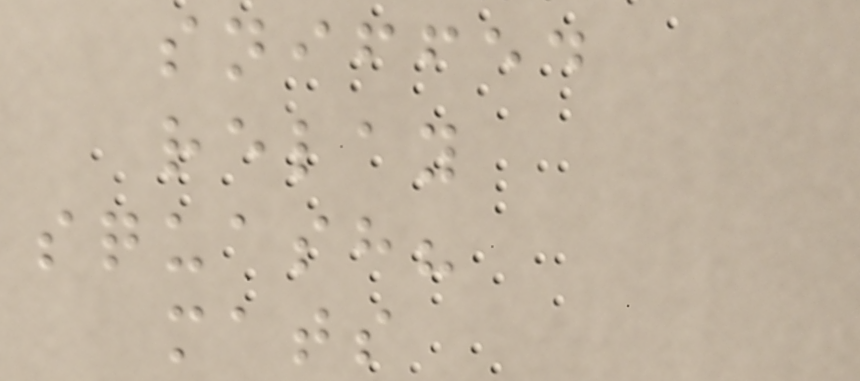sniffed
relay
squash?
mats
